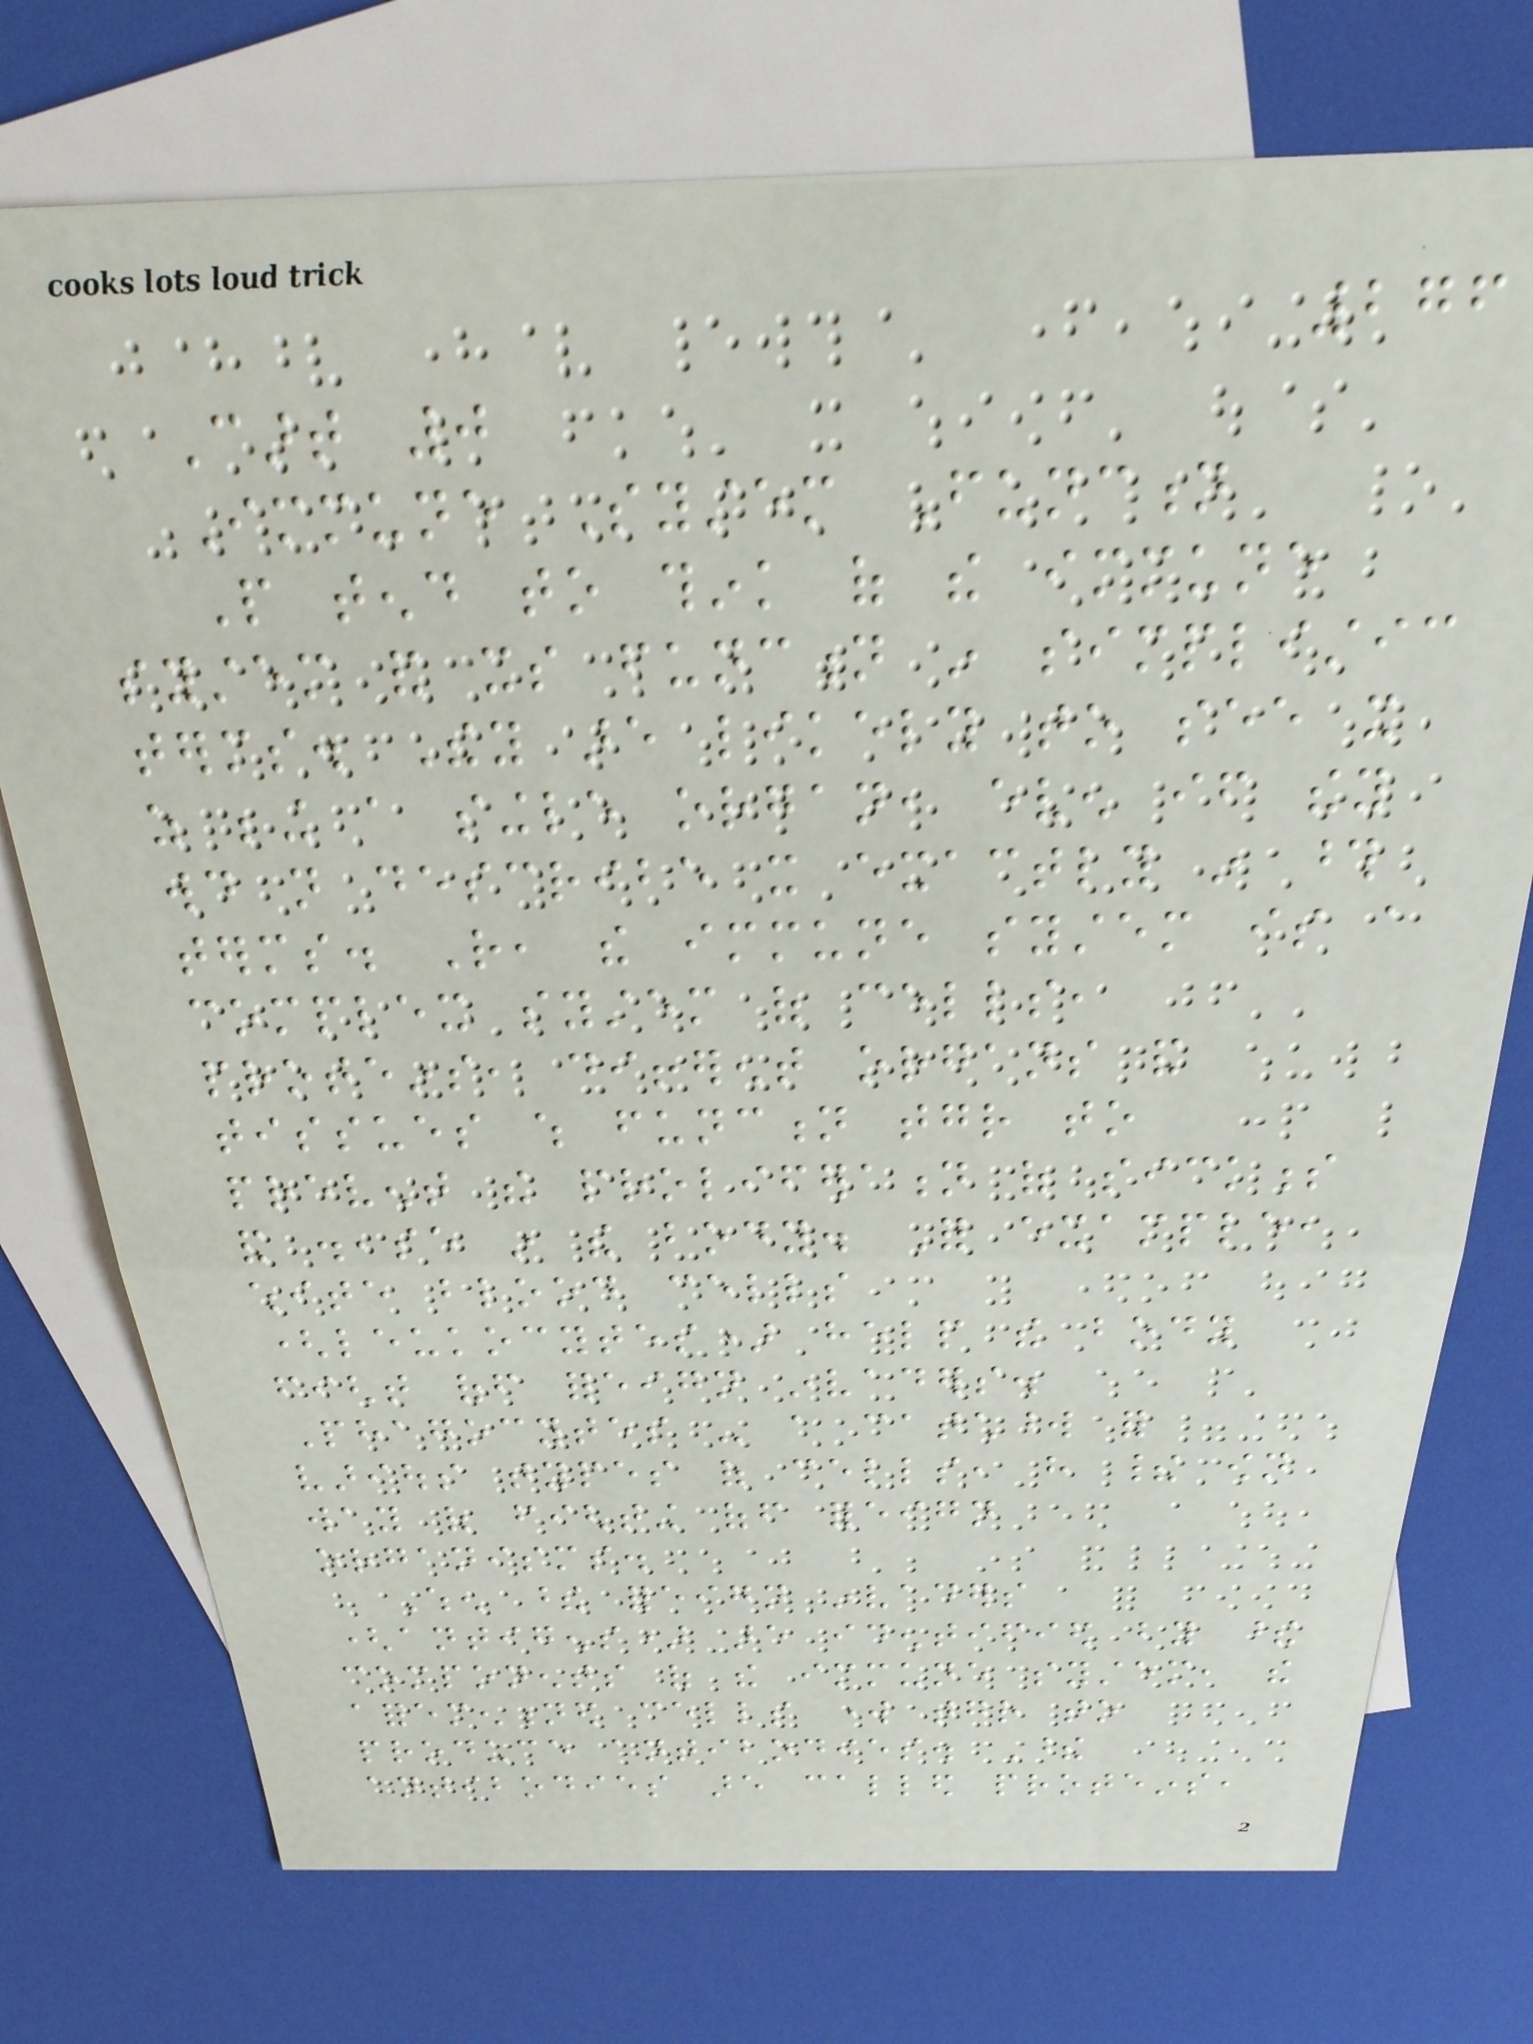276
Cart 0
Immune System Function
People tend to think of the immune
system and its function in simplistic
terms. They are likely to see it
as being a single organ, even if they
would not describe it exactly in those
terms. Rather, the immune system is a
complex system of cells,
proteins, different organs and
tissues which function together to
prevent the proliferation of sickness
and disease in the body. For example,
white blood cells
(leukocytes) help the body
fight off foreign invaders.
Phagocytes - a catchword for
various types of cells, have their own
way of fighting off foreign
organisms.
When these foreign invaders
(antigens) are identified by these
components of the immune system, the
aforementioned cells work together to
produce antibodies. These
antibodies are called proteins,
